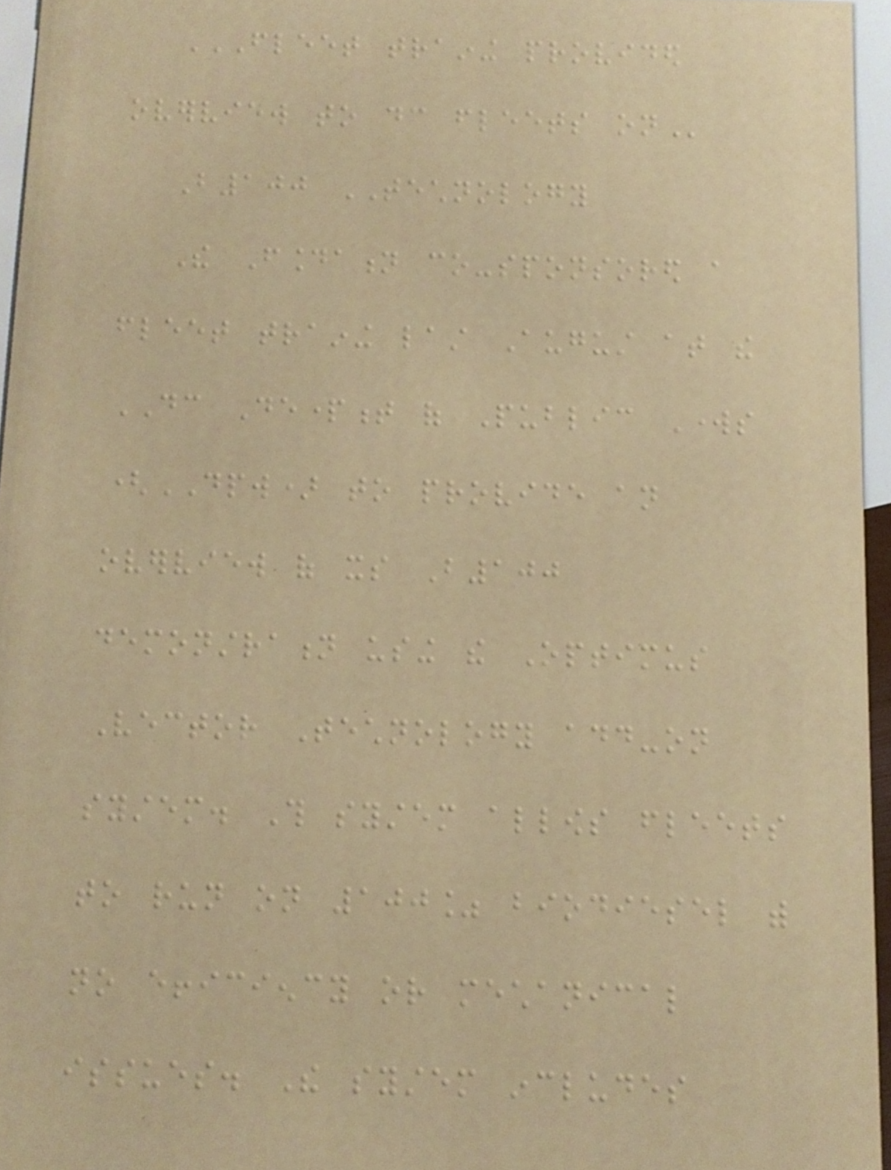FLEET TRAINING PROVIDED
OVERVIEW TO DC FLEETS ON
B100 TECHNOLOGY
The Foundation co-sponsored a
fleet training last August at the
DC Department of Public Works
(DPW) to provide an
overview of its B100
demonstration using the Optimus
Vector Technology add-on
system. This system allows fleets
to run on 100% biodiesel with
no efficiency or mechanical
issues. The system includes
